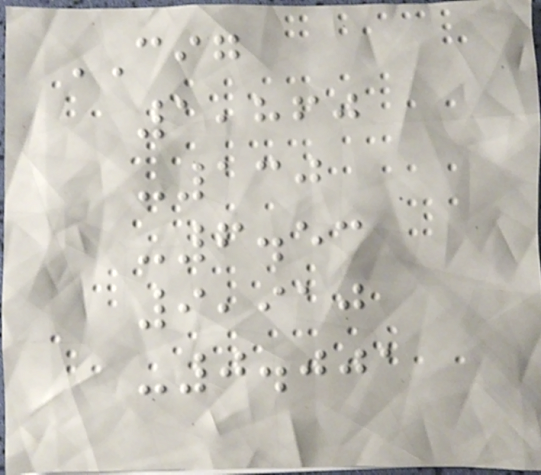CIG
1,860
-130
-6.53
9,910
-0.001
